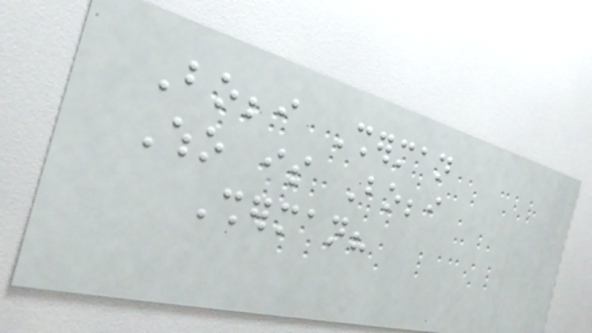Bobbi Sherman
Who is Bobbi
Sherman?
